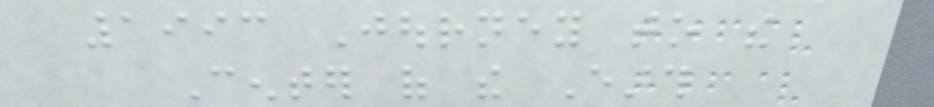1993 Journey to the
Center of the Earth
